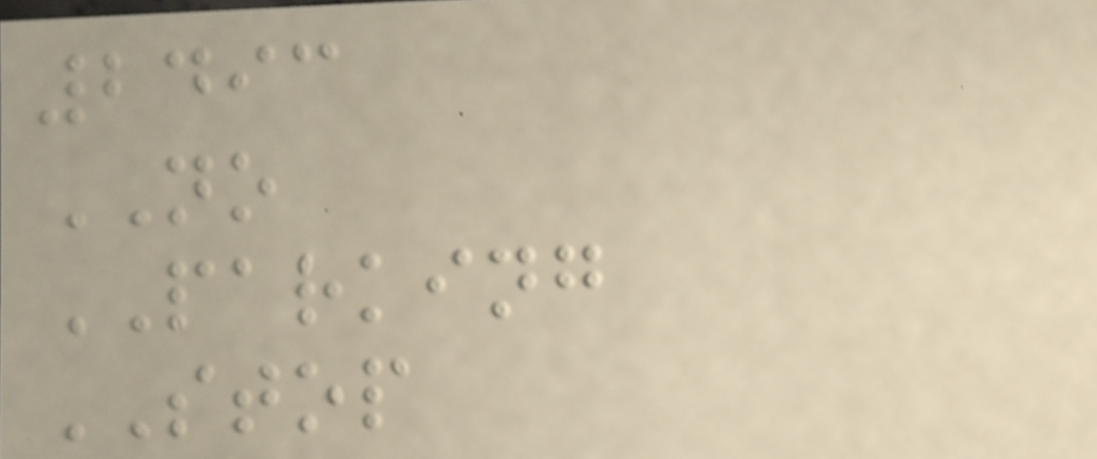2493
NO
PARKING
STOP
